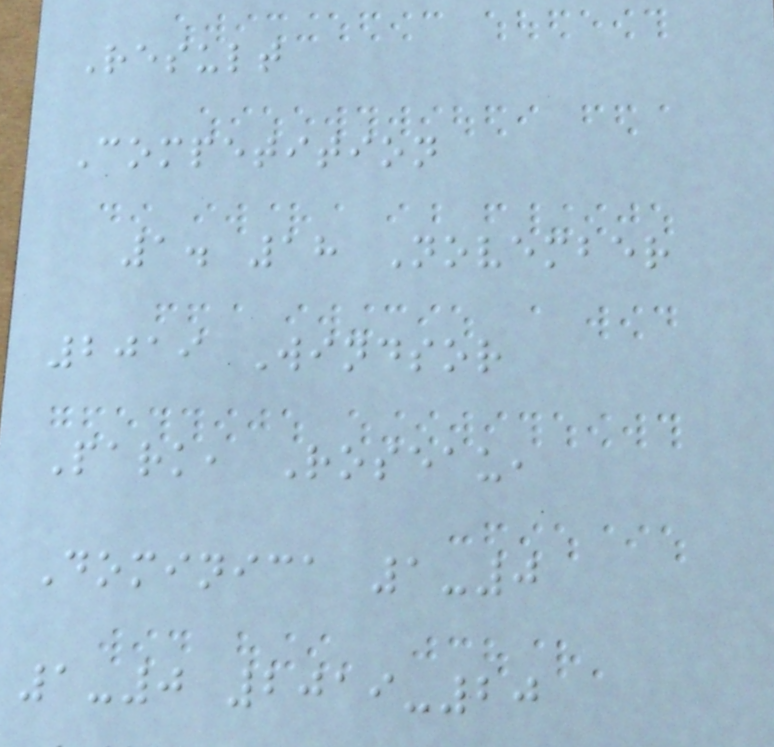Result
Competition
1. 18 November
2019 Windsor
Park, Roseau,
Dominica 1-0
1-0 2019-20
